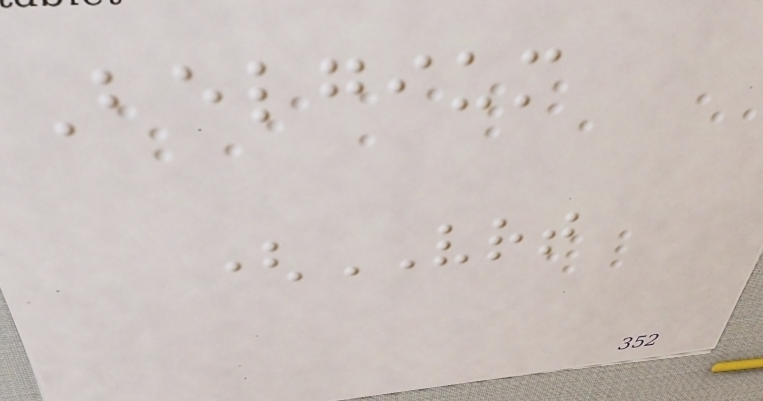Belgium
(VRT
